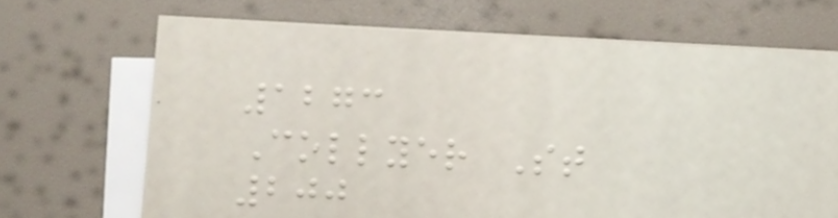1273
Collyer St
200
